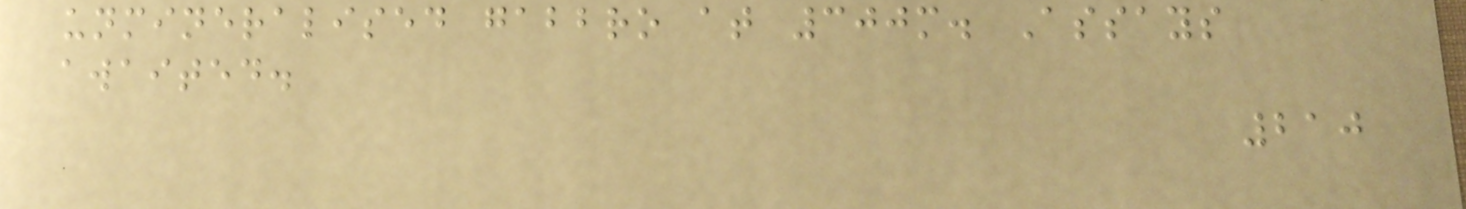unmineralised gabbro at 300m. Assays
awaited.
210
